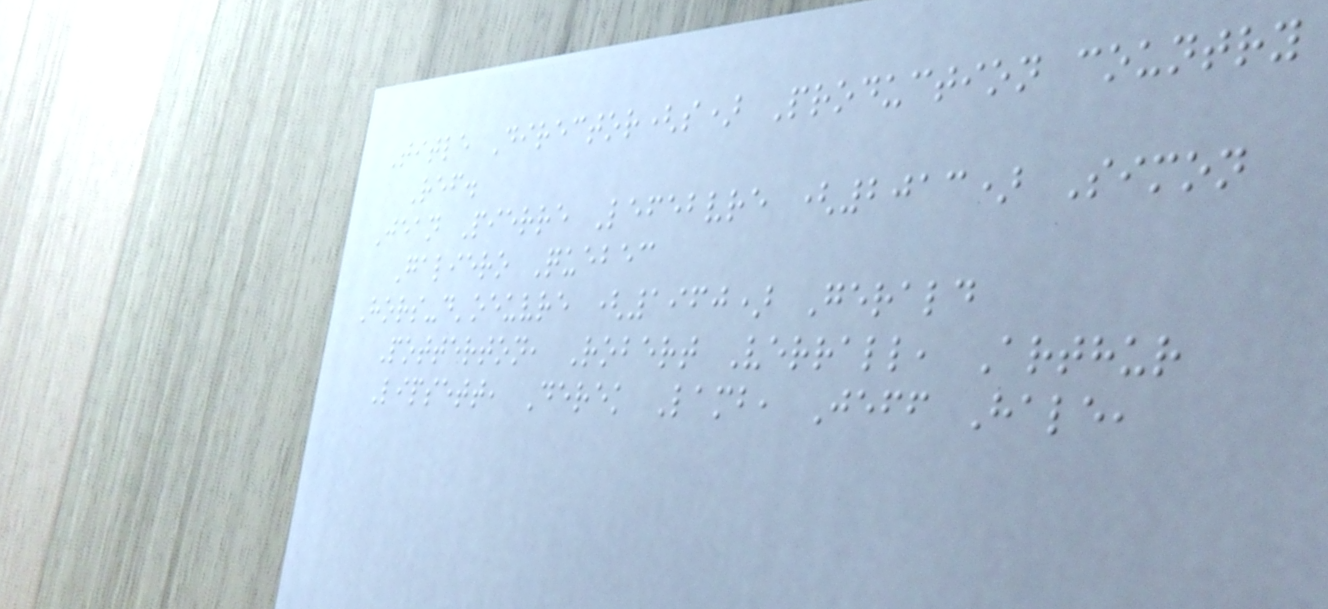Title Director(s) Production country
Ref.
Jean Pierre Lefebvre (2013) Simon
Galiero Quebec
Hors-d'oeuvre (1960) Gerald
Potterton, Robert Verrall, Arthur
Lipsett, Derek Lamb, Jeff Hale,
